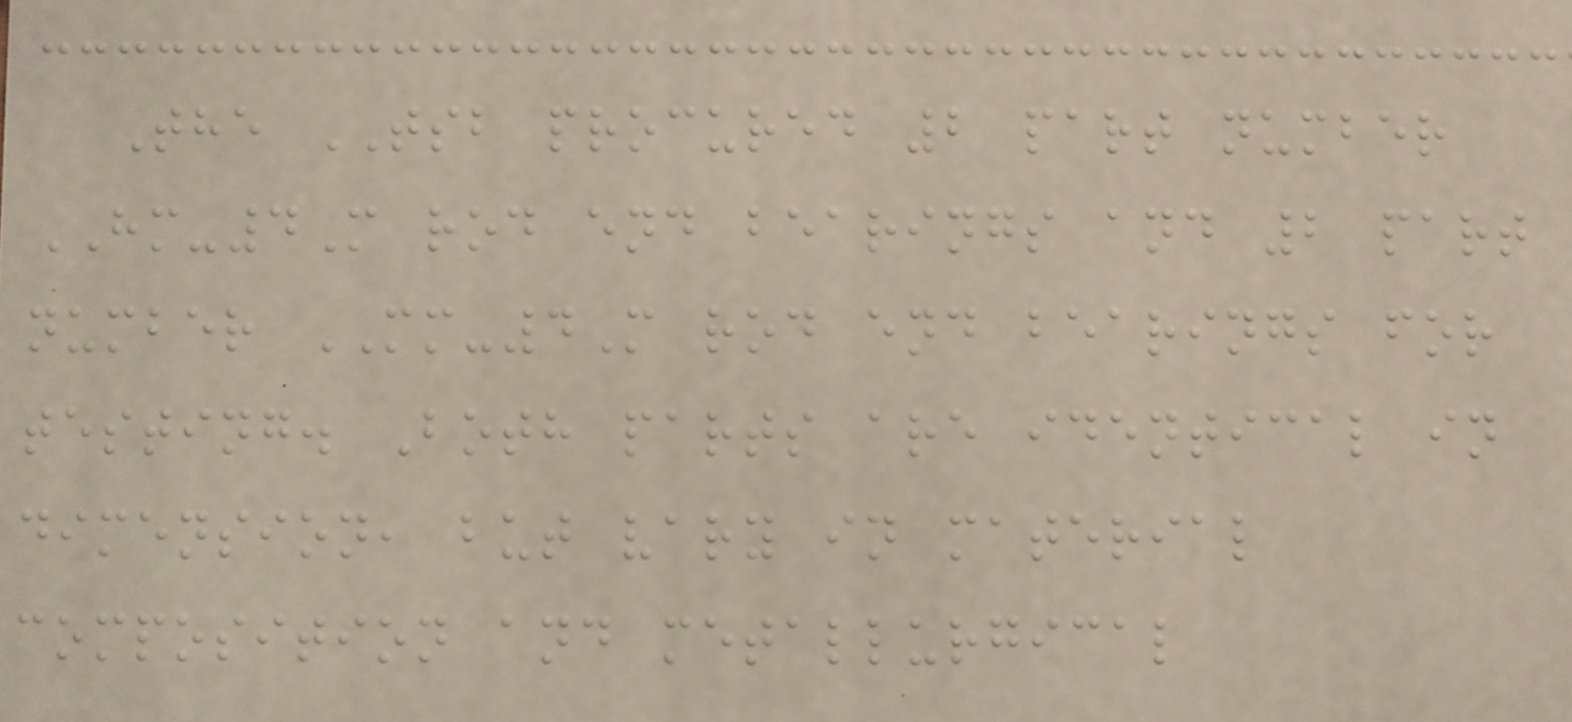The TSB procured 2 part number
HM-4M rod end bearings and 2 part
number MM-4M rod end bearings for
testing. Both parts are identical in
dimension, but vary in material
composition and metallurgical
